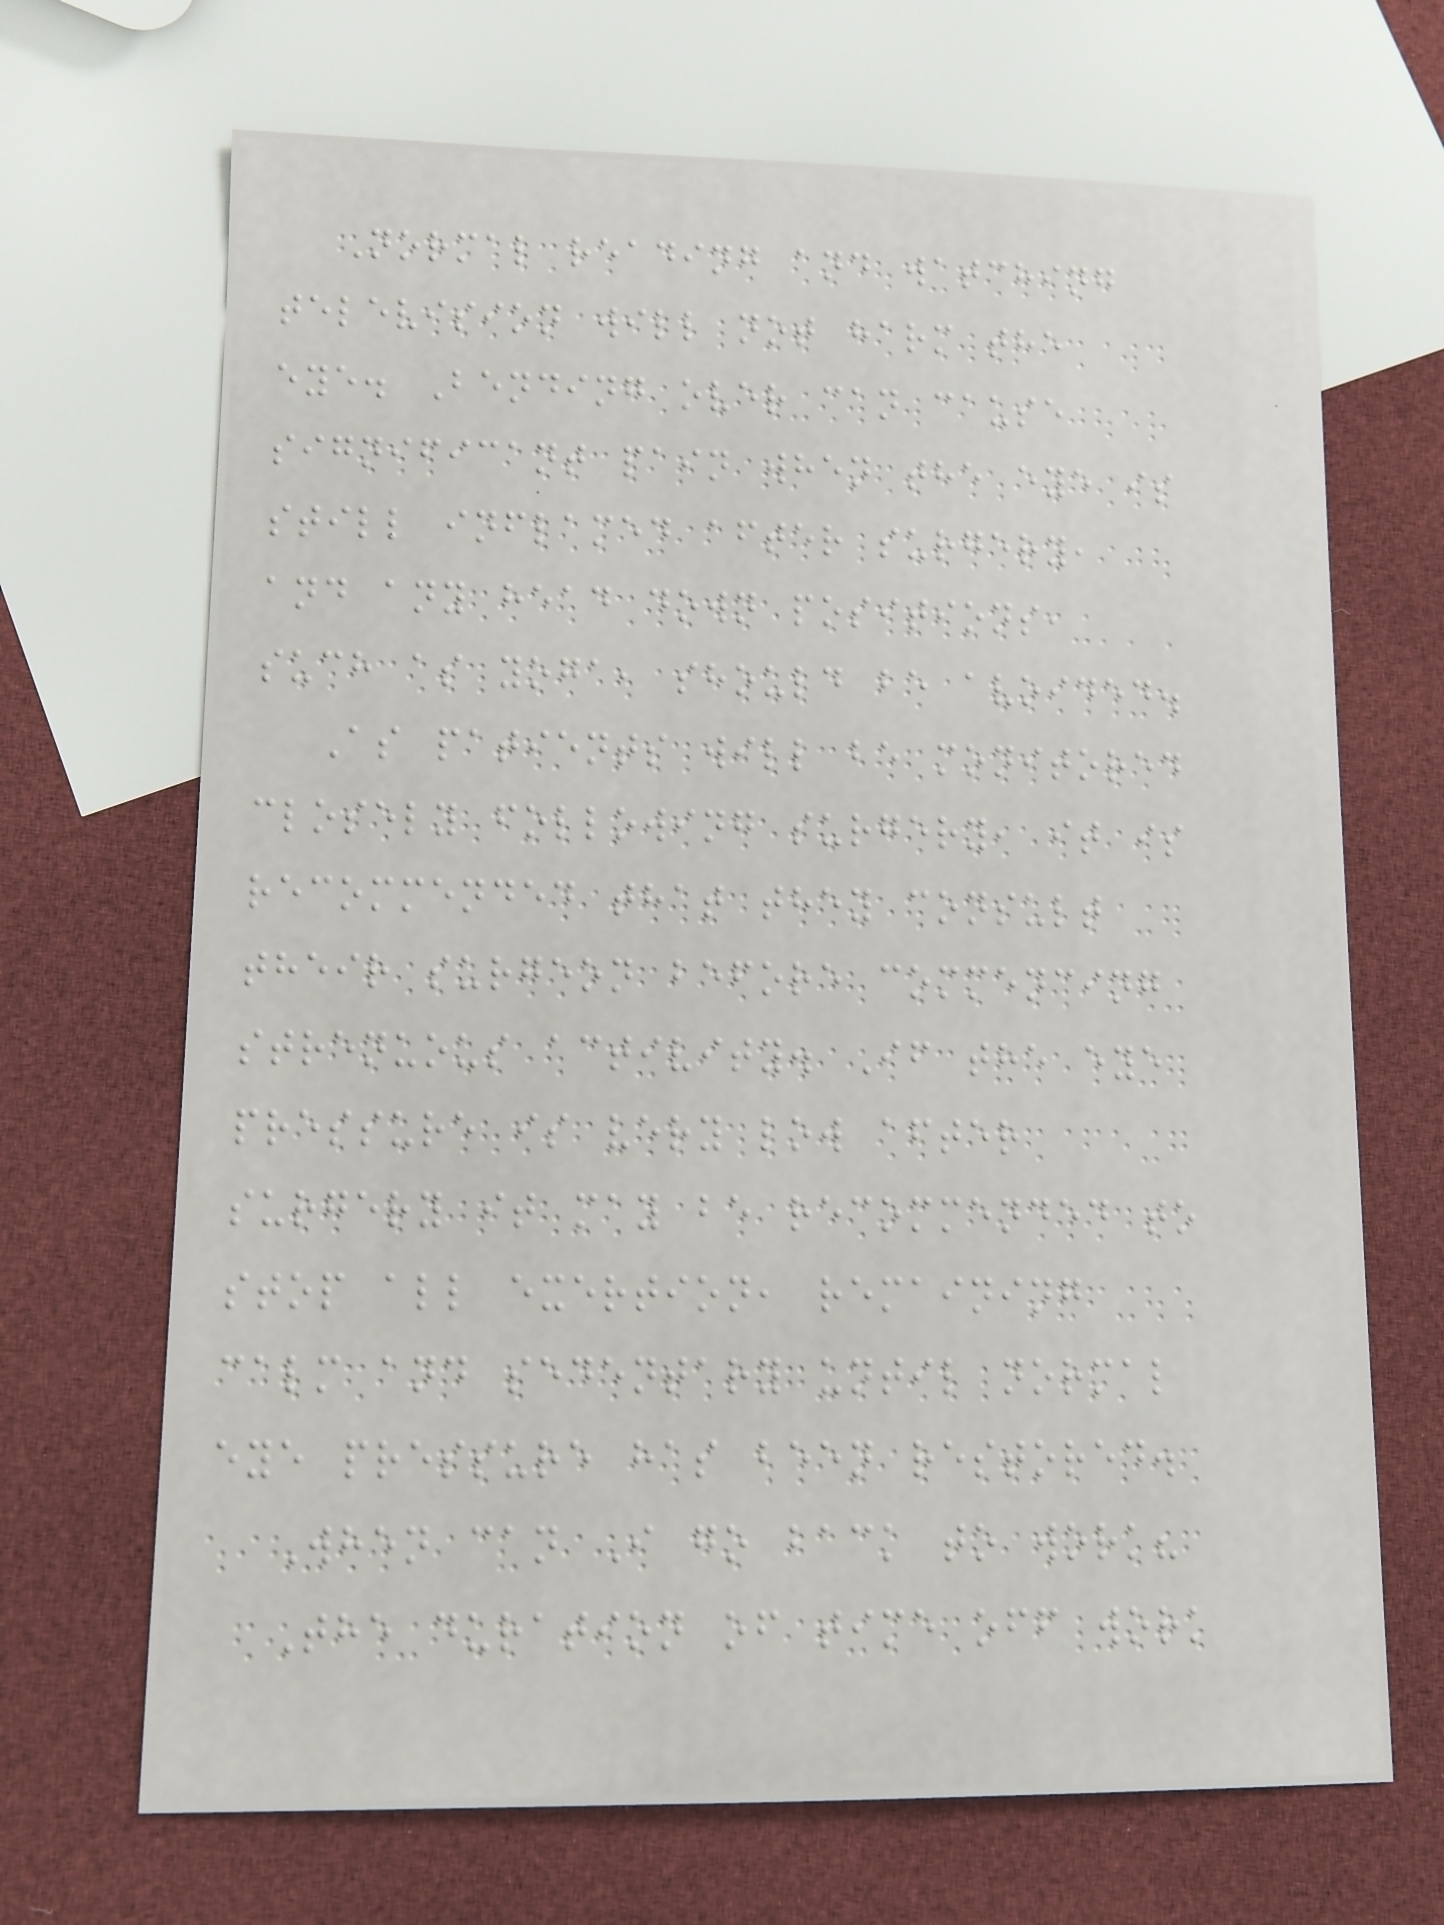Normal reading and watching
television will not harm the
eye. Bending over can cause
significant pain when the eye is
still inflamed after surgery,
and any head down positions,
such as yoga, should be avoided.
As patients will be monitored
closely following surgery, it is
recommended that they consult
their surgeon before commencing
strenuous activity. If the eye
pressure is very low after
surgery it may be recommended to
stop all exertion, remaining
calm and sedentary until normal
eye pressure has been restored.
When can I go back to work?
The duration of time off work
